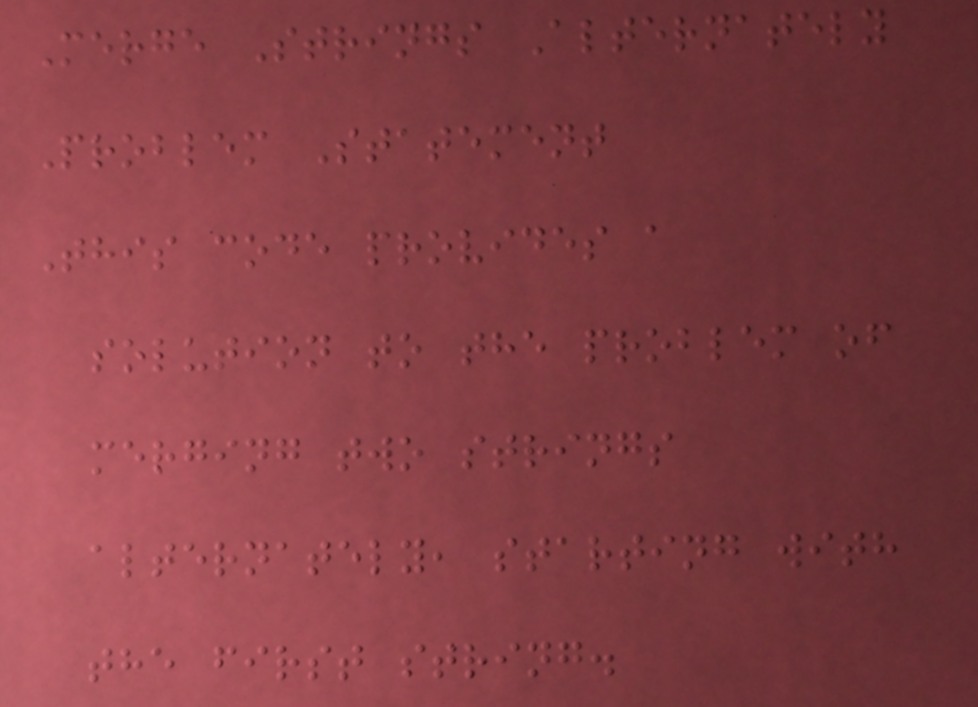Merge Strings Alternately
Problem Statement
This code provides a
solution to the problem of
merging two strings
alternately, starting with
the first string.
